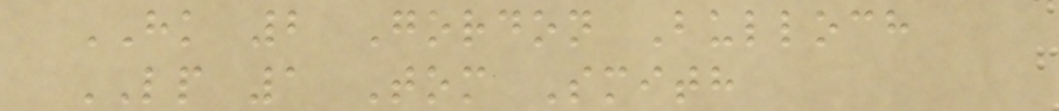HK 2 Gordon Bulloch
LP 1 Tom Smith
